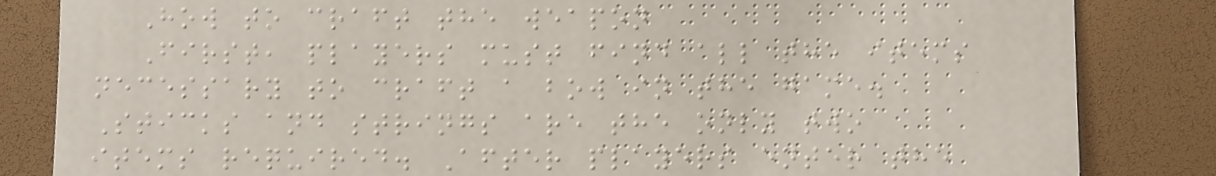How to craft the weapon
First, players must find all the items
necessary to craft a bow in the game.
Sticks and strings are the only two
items required. After players enter the
